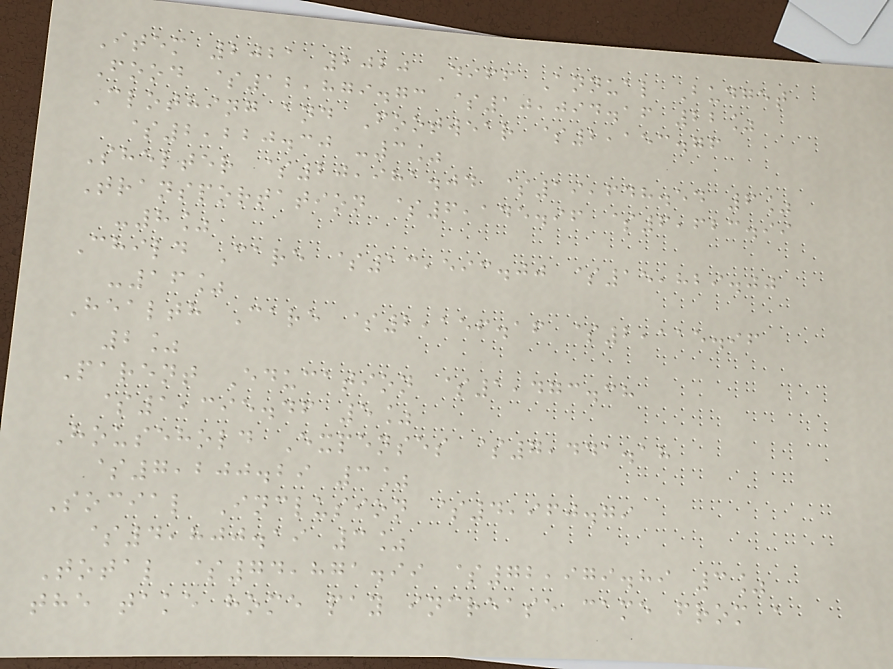Item 2021 2020 Diff Annual Budget
Food $12,879.73 $10,094.16 22%
Clothing and Footwear $2,153.76
$2,220.30 -3%
Shelter $20,981.04 $19,648.54 6%
Transportation $6,145.96 $6,623.99
-8%
Child Care $13,593.00 $15,829.00
-16%
Health Care $2,156.16 $2,115.96
2%
Parent Education $1,473.38
$1,395.46 5%
Household Expenses $7,441.18
$7,200.29 3%
Social Inclusion $4,960.79
$4,800.19 3%
Total $74,871.99 $72,979.89 3%
the take home pay increase came from a
